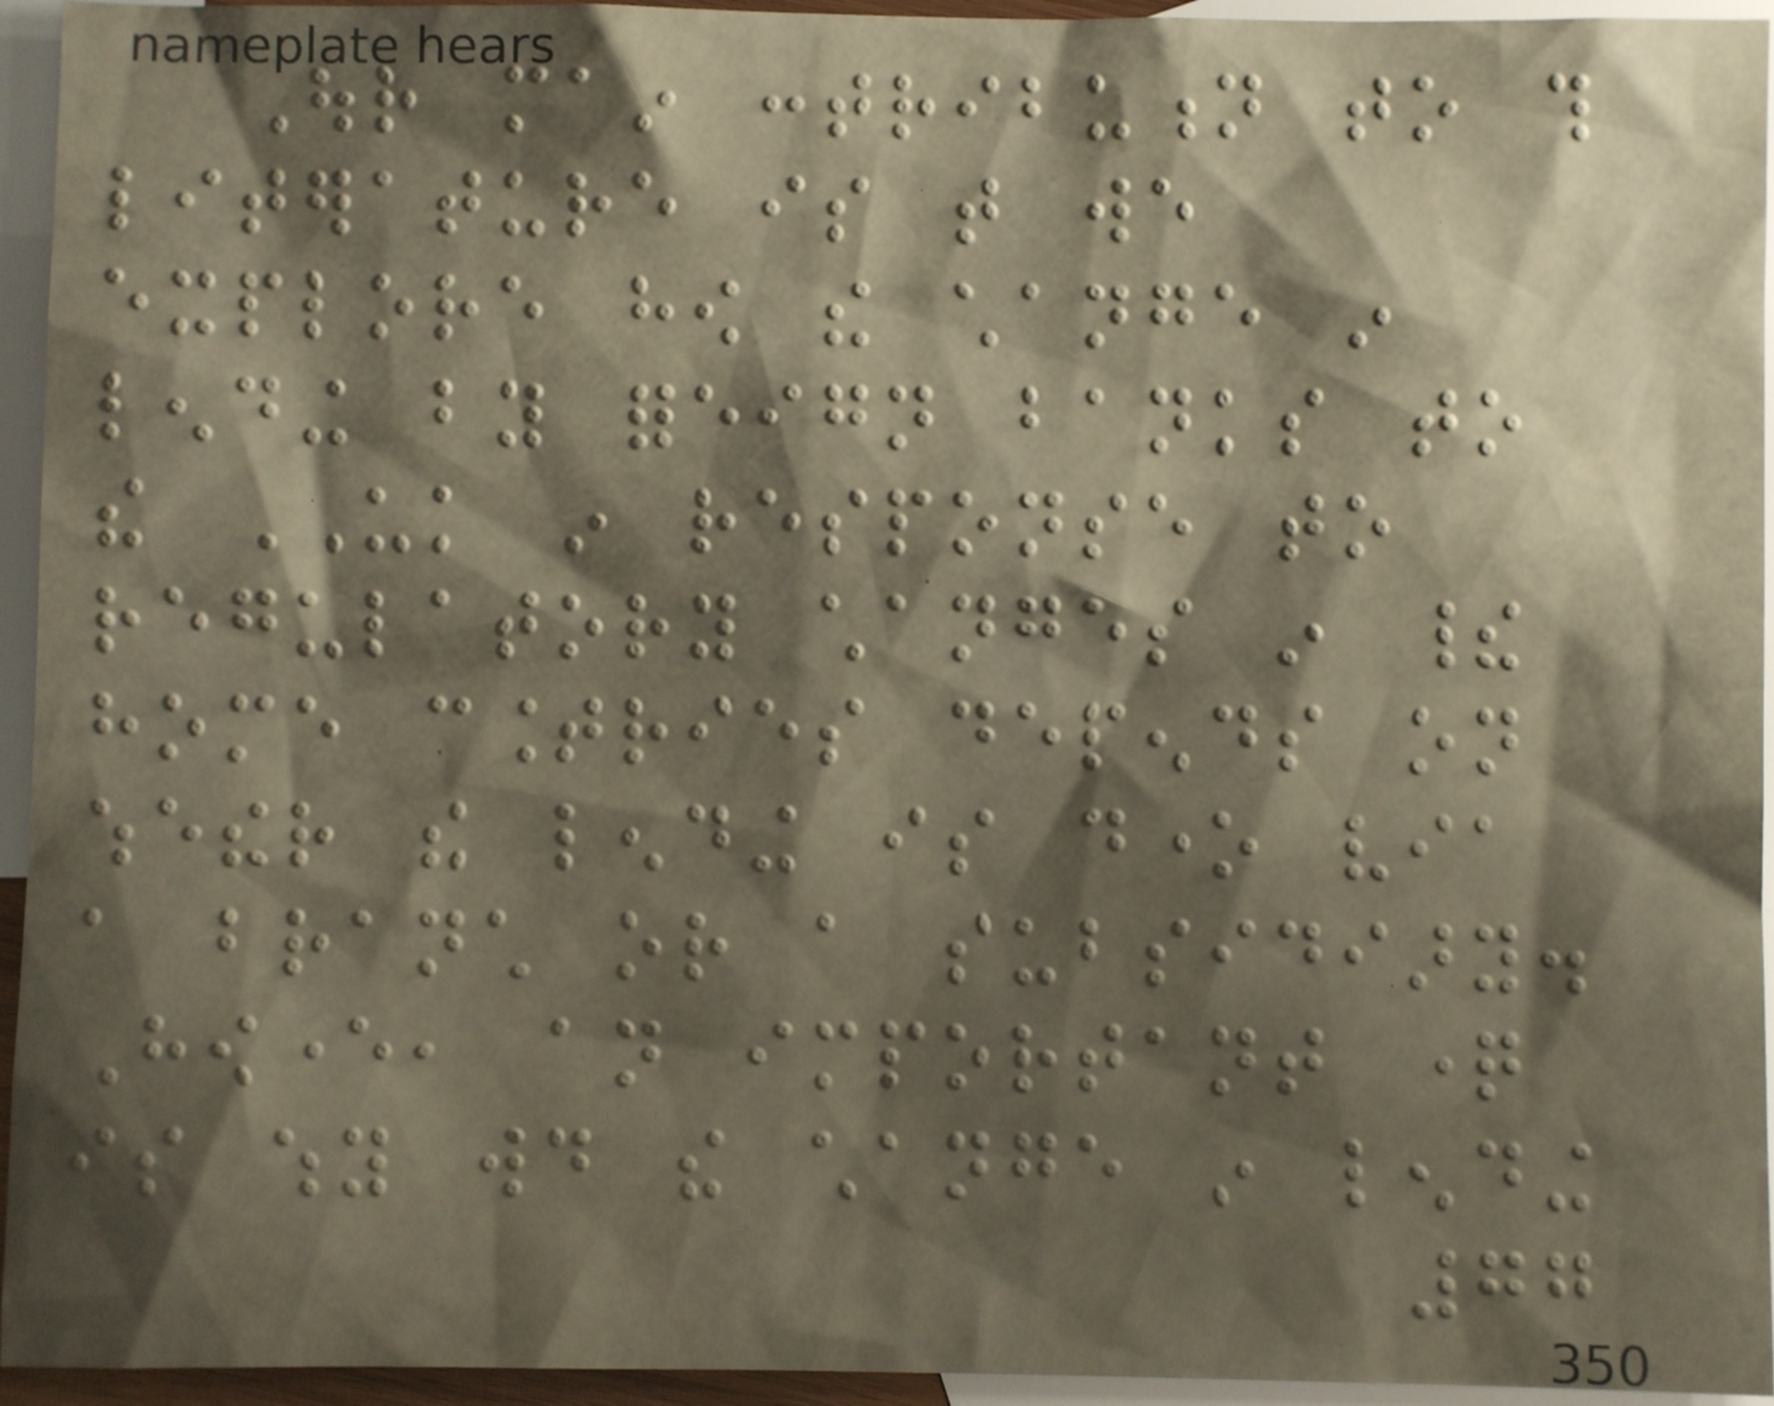Our main contribution to this
literature is that we
explore how the change in
lending by foreign banks to
the UK in response to
regulatory changes in their
home countries depends on
whether the lending is done via
a branch or a subsidiary.
However, an important question
is why would the change in lending
77
